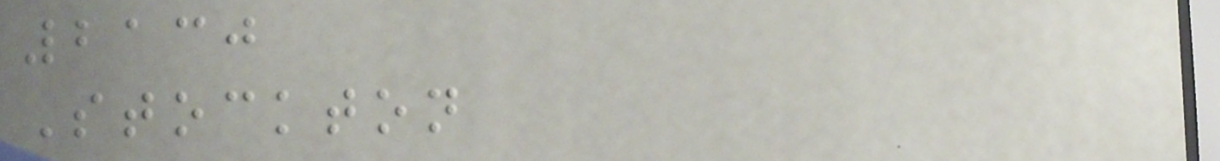2130
Stockton
